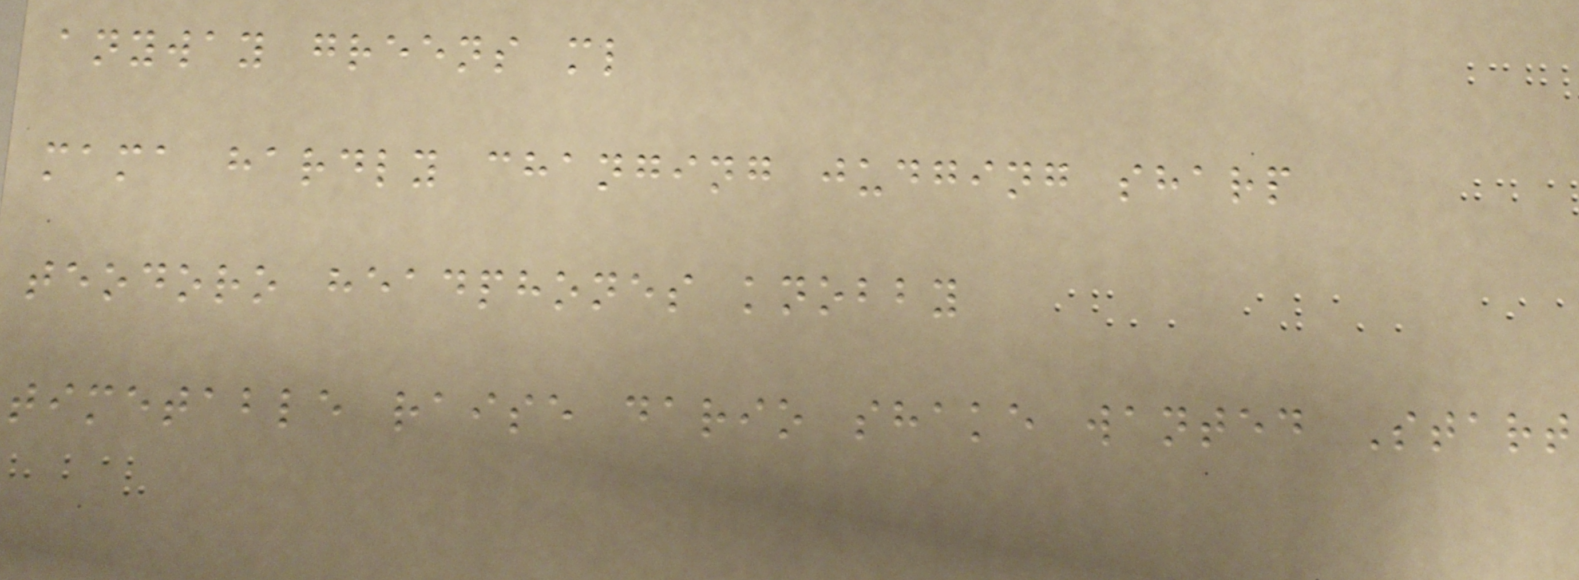anyway greens ml
mama hardly changing judging sharp
teodoro headphones knobby
timetable raise dario shake wanted Start
